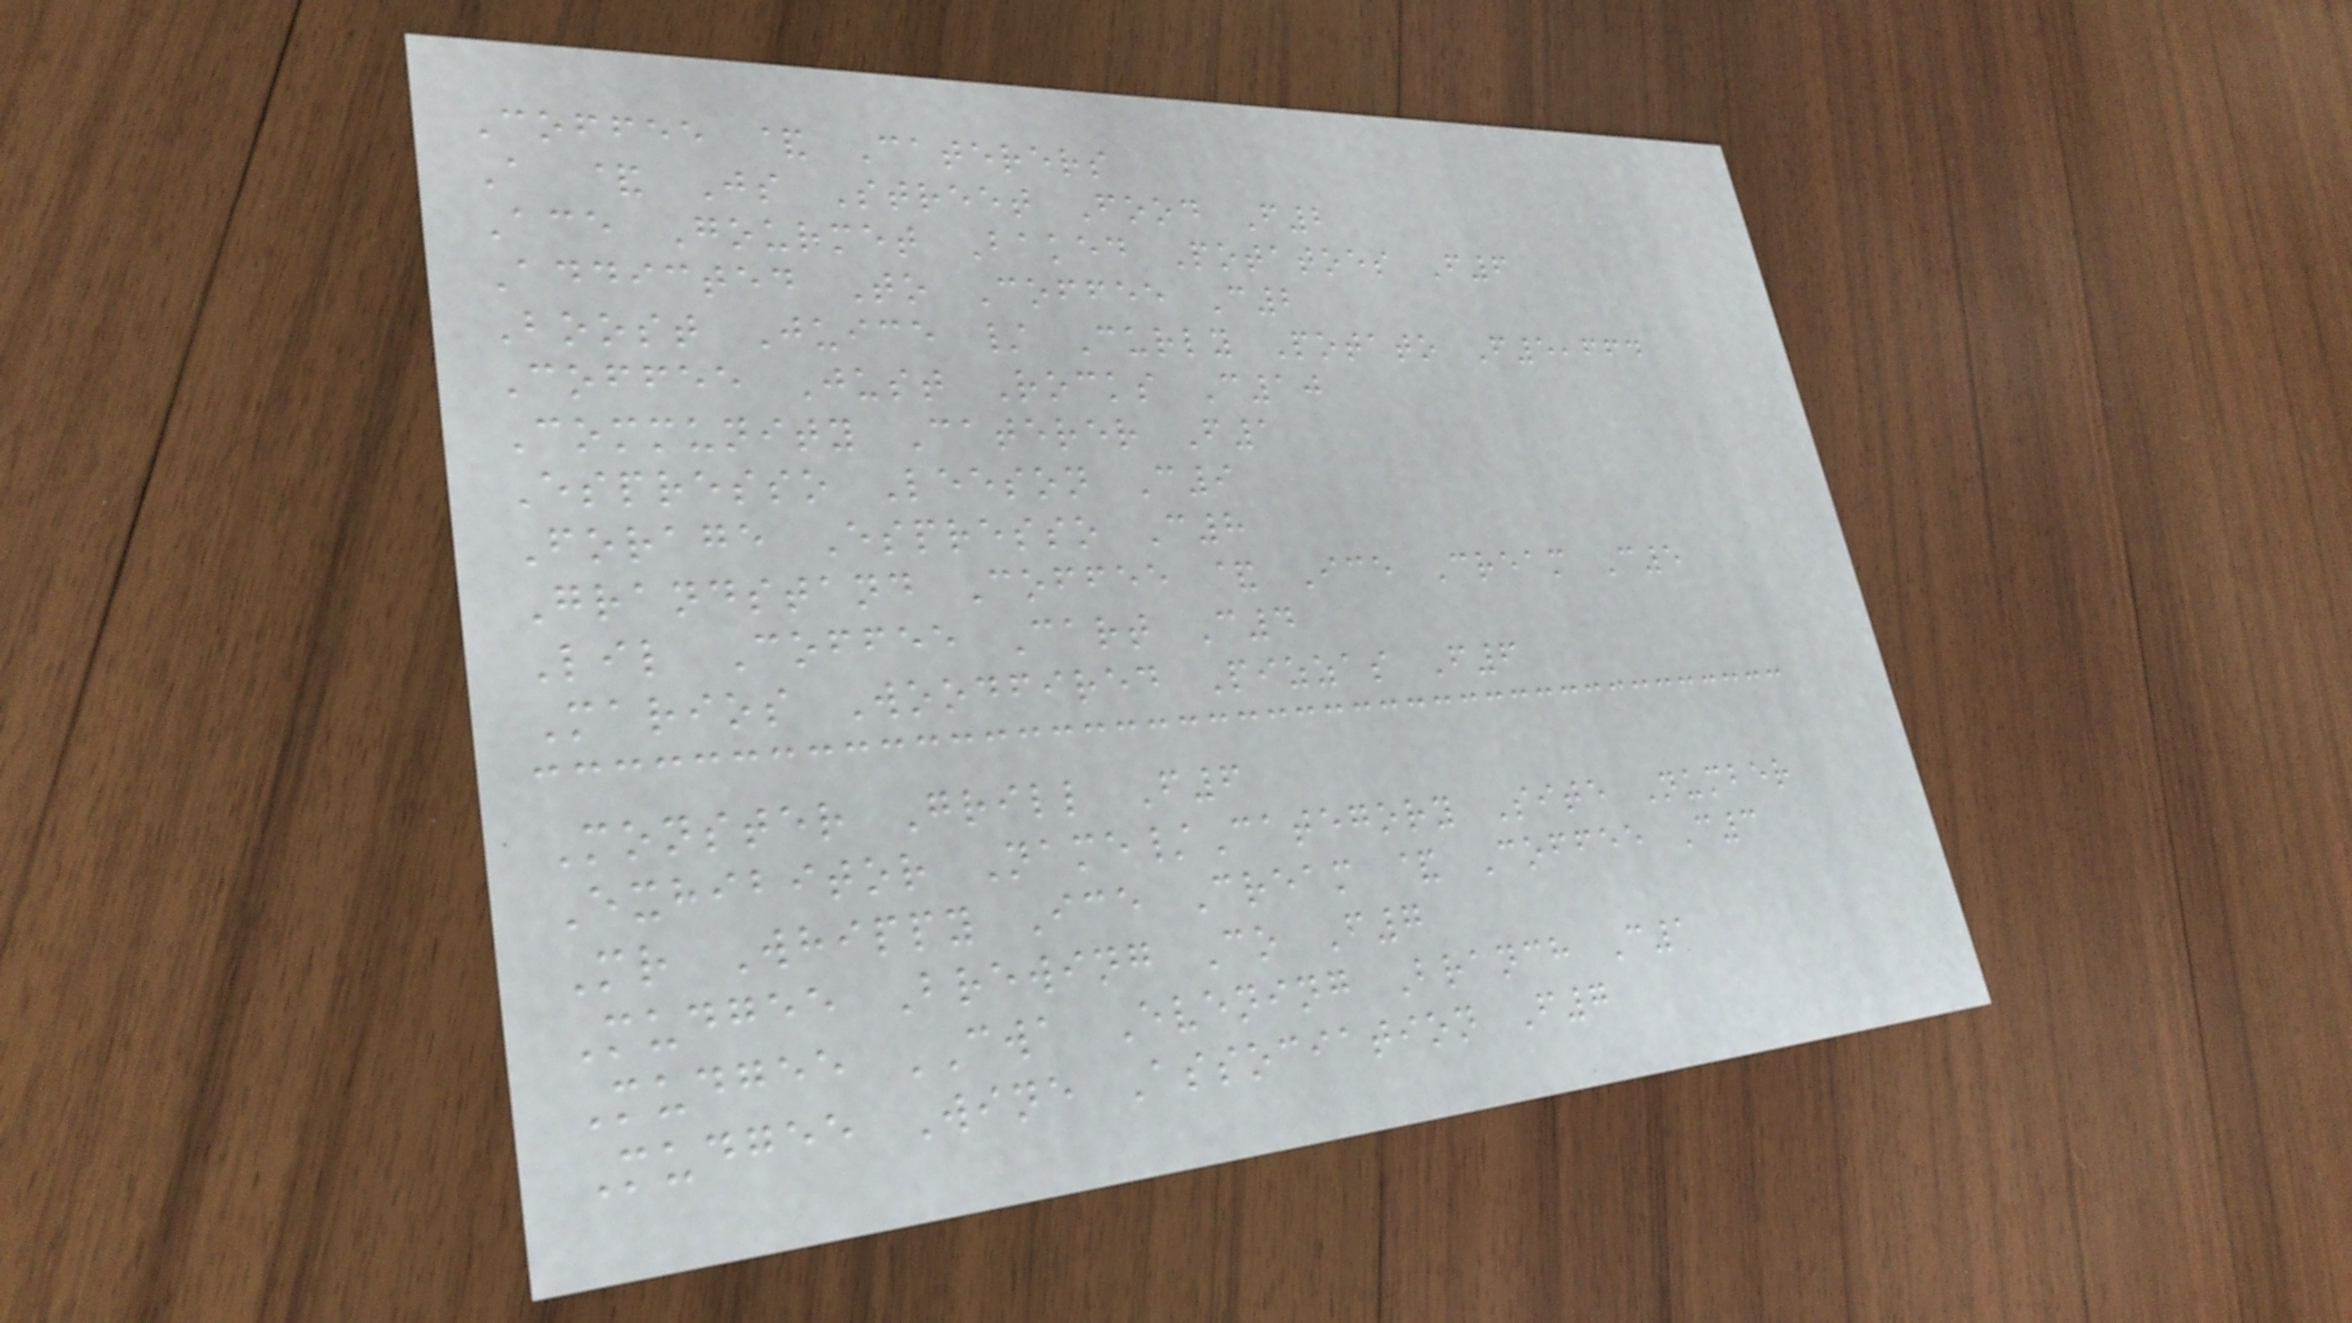Coffee & Caterers
A & Js Street Food F2
Ace Gourmet Baked Potatoes F6
Addicted To Coffee C2
Boost Juice / Curly Potato F5,664
Coffee Just Rocks C10
Community Caterer F1
Espresso Leeson C9
Forage Espresso C8
Grandstand Coffee & Ice Cream C5
Lil Coffee Cart C4
Marios Woodfired Pizzas F6
Monster Grill F6
Exhibitor Name/Category Site Number
Mr Whippy Ice Cream & Coffee C3
Mudgee Brewing Co F7
Mudgee CWA Evening Branch C1
Mudgee Wine Association F7
